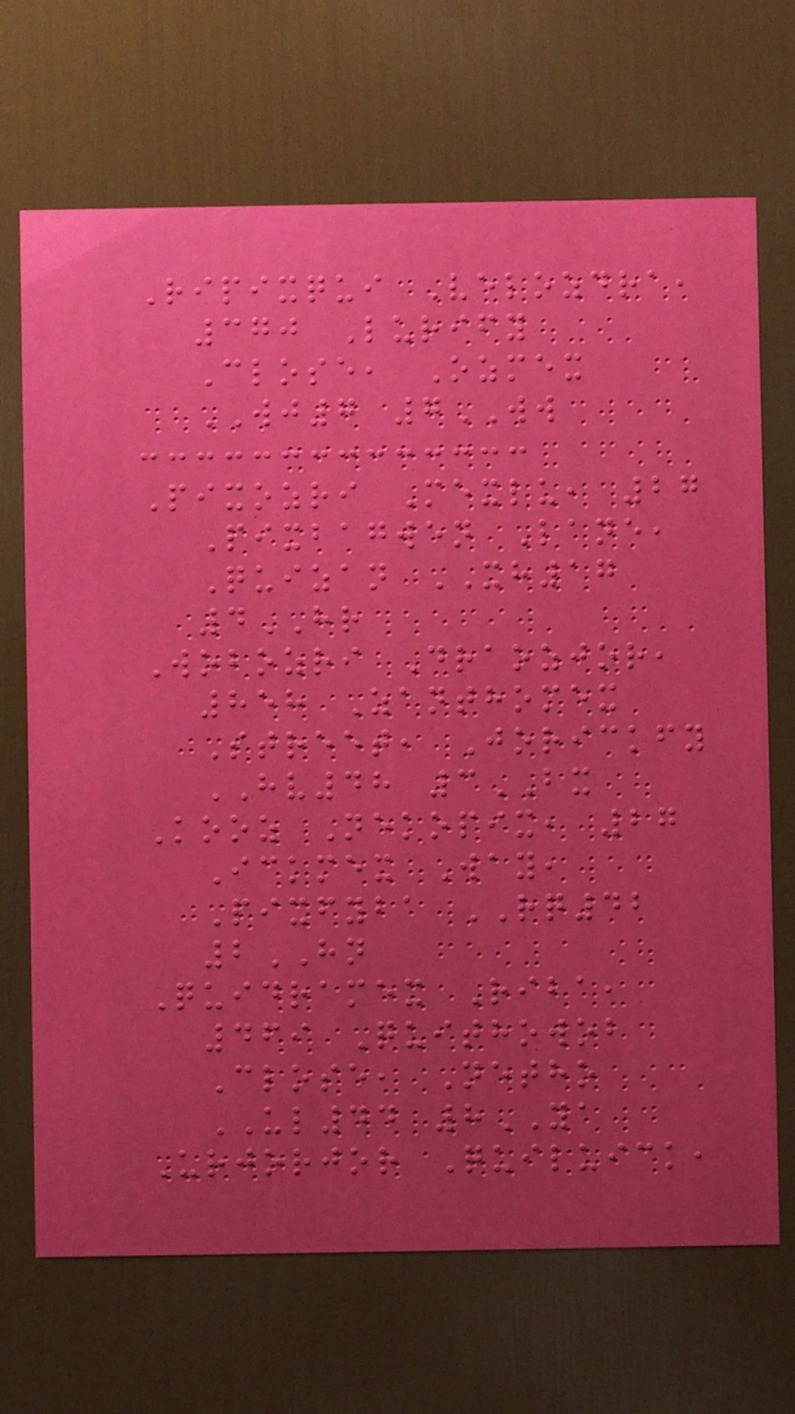Ripixqui Velozdra,
370 Lurify
Close, Ozmex
WJ7 7WW
Pixozri Mexlu, 27
Pixbagwen Lane,
Quizan XH17
4HR
Wobozri Draozjor,
858 Zanthomex
Street, Jorickfy
HV48 3BX
Kooz Nekopix, 27
Ickmex Way,
Pixfyba RQ42
2HN
Quidramex Riba,
469 Quithowob
Close, Netho
UL44 8YA
Urjorjor Quiluick,
